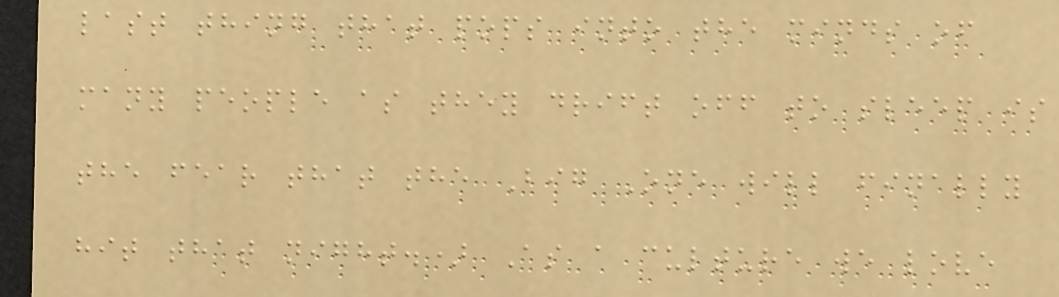last thing that pops into the minds of
many people as they drift off to sleep is
the fear that the Big One will finally
hit that night.) As a culture we love
